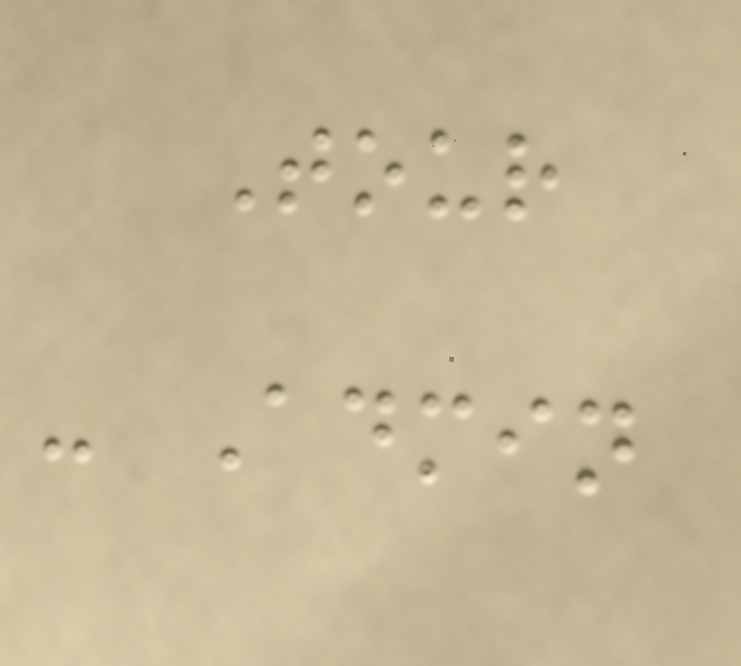Tour
- Admin
